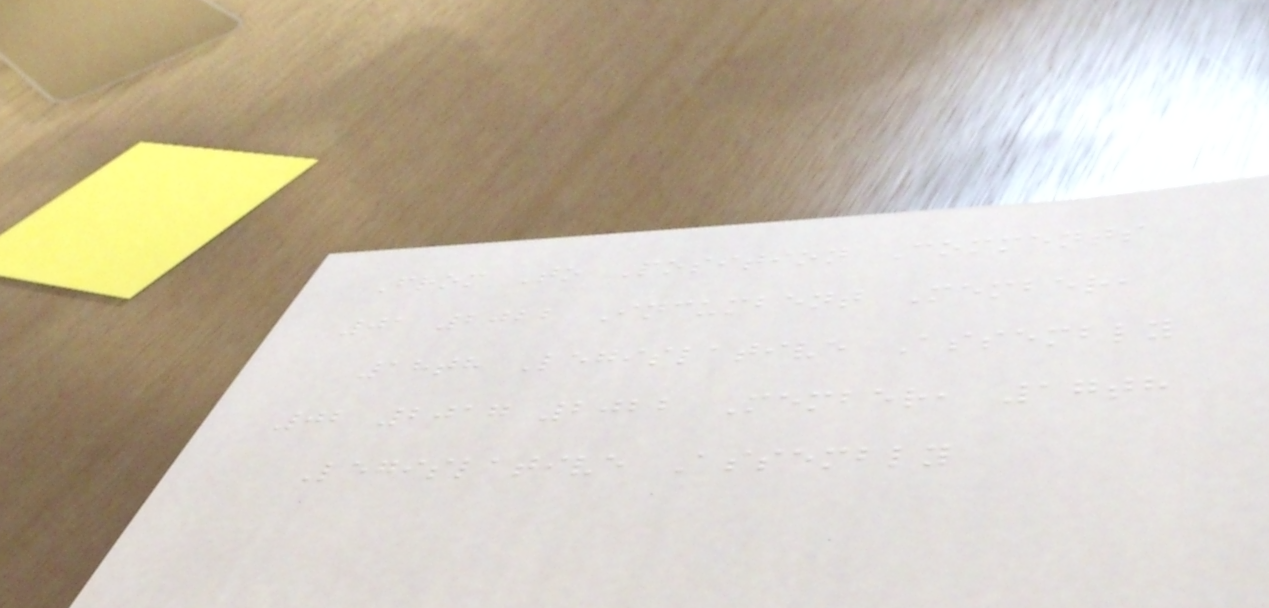From To Position Comments
01 2022 Incumbent Member,
18th Legislative Assembly
02 2017 2022 Member, 17th
Legislative Assembly
